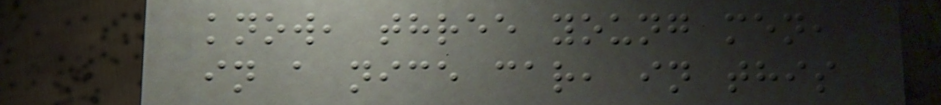know, three young men,
in a nice car, in this
